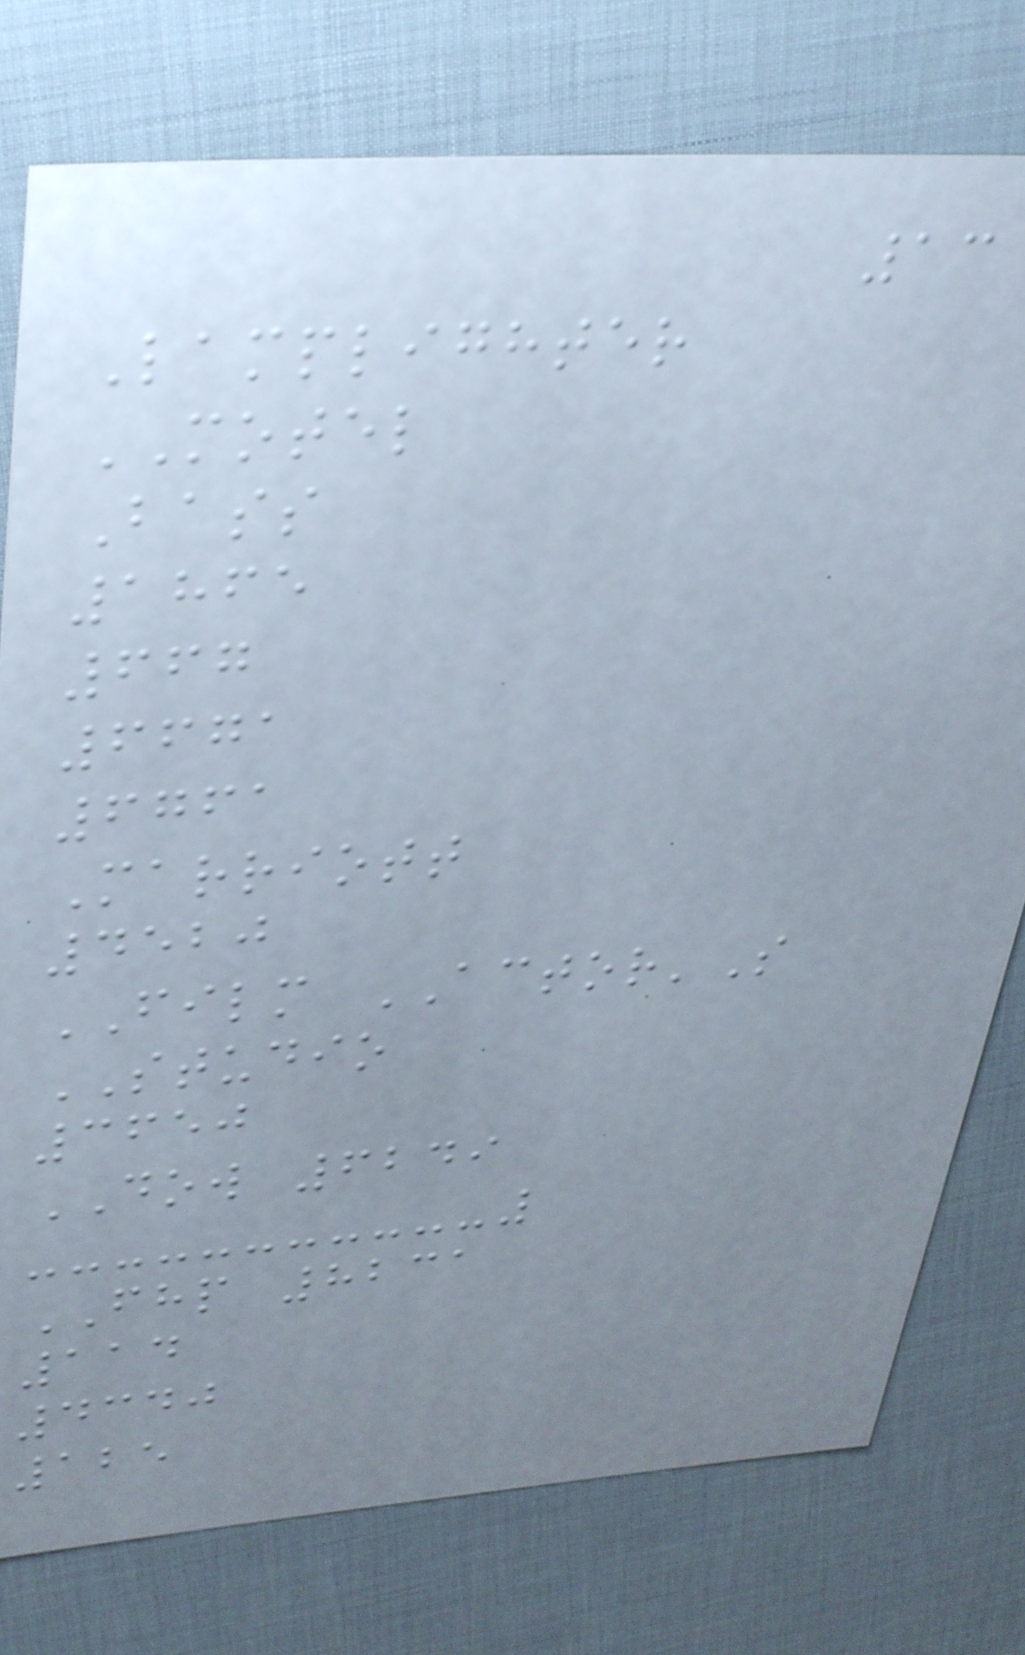13
Lamplighter
MOTEL
Bass
1865
667
6671
6761
Marriott
4520
FILM ACTOR'S
STUDIO
3650
DOW 6249
FHP 8231
114
4340
125
